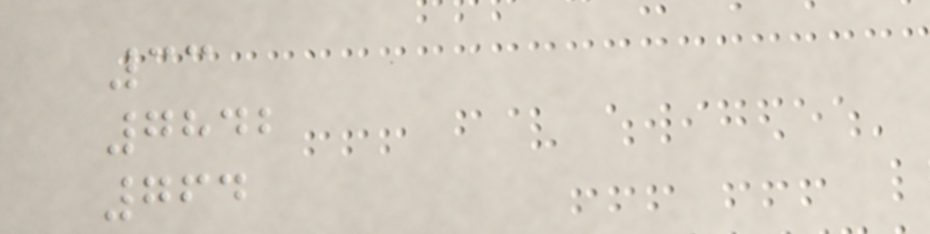33
7842
764
